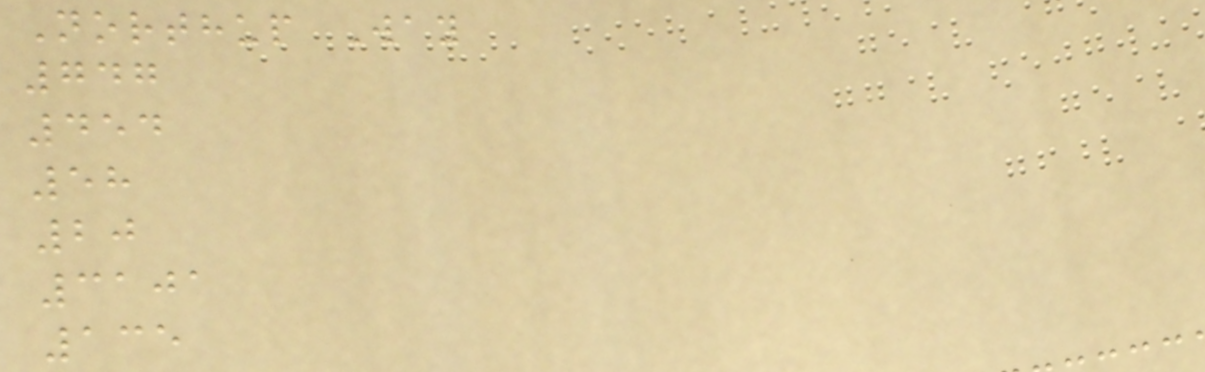Northup Way
747
454
58
20
3101
135
